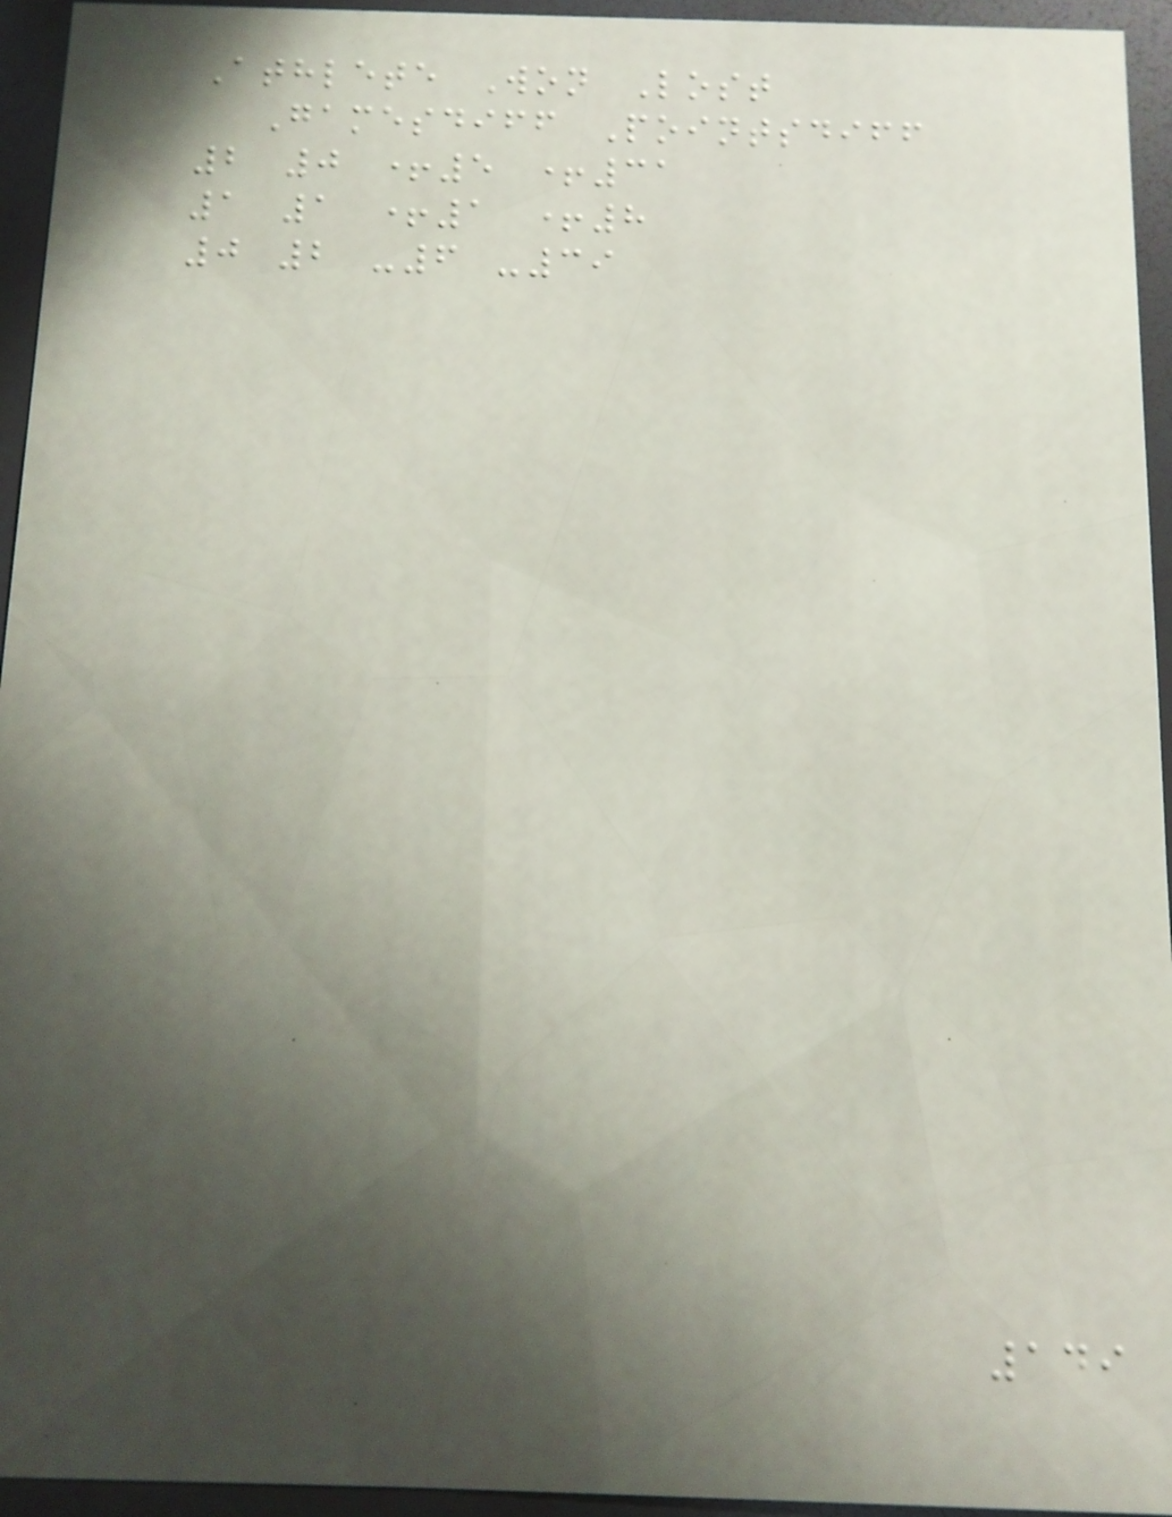Athlete Won Lost
Gamesdiff Pointsdiff
2 0 +5 +31
1 1 +1 +8
0 2 -6 -39
149
